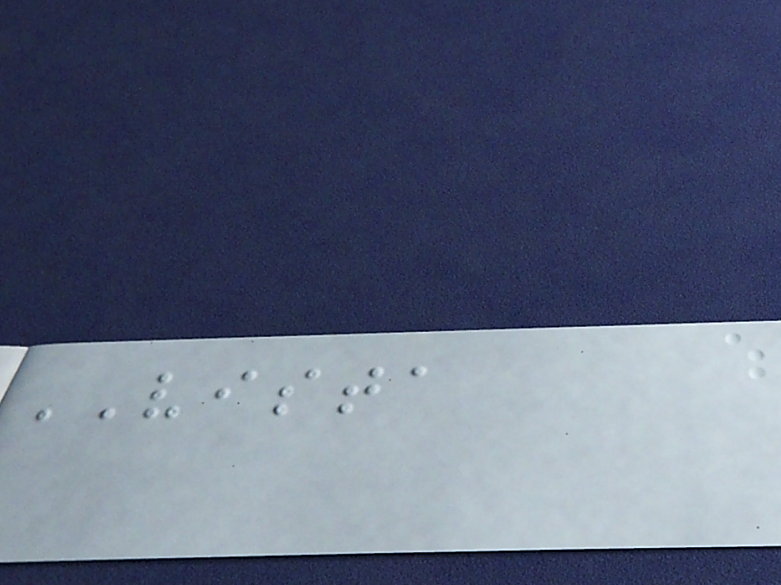VISTA
